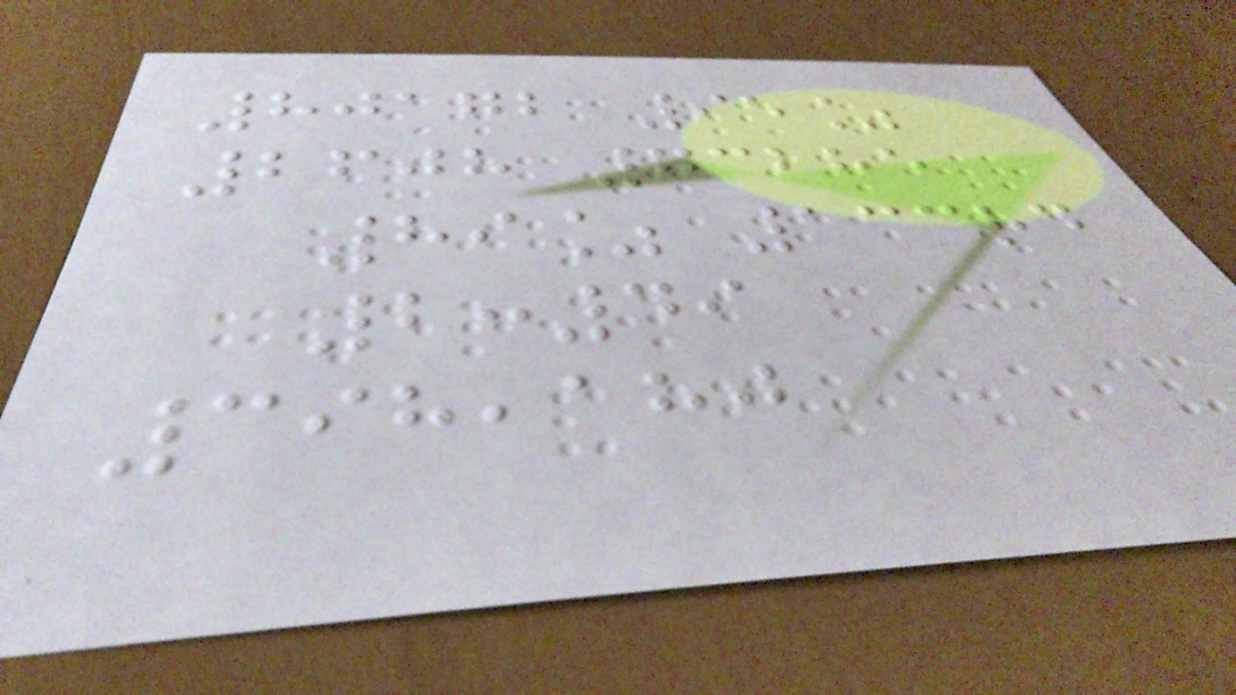80172 95%
2608 73285
89% 133rd
2:49
398,180
